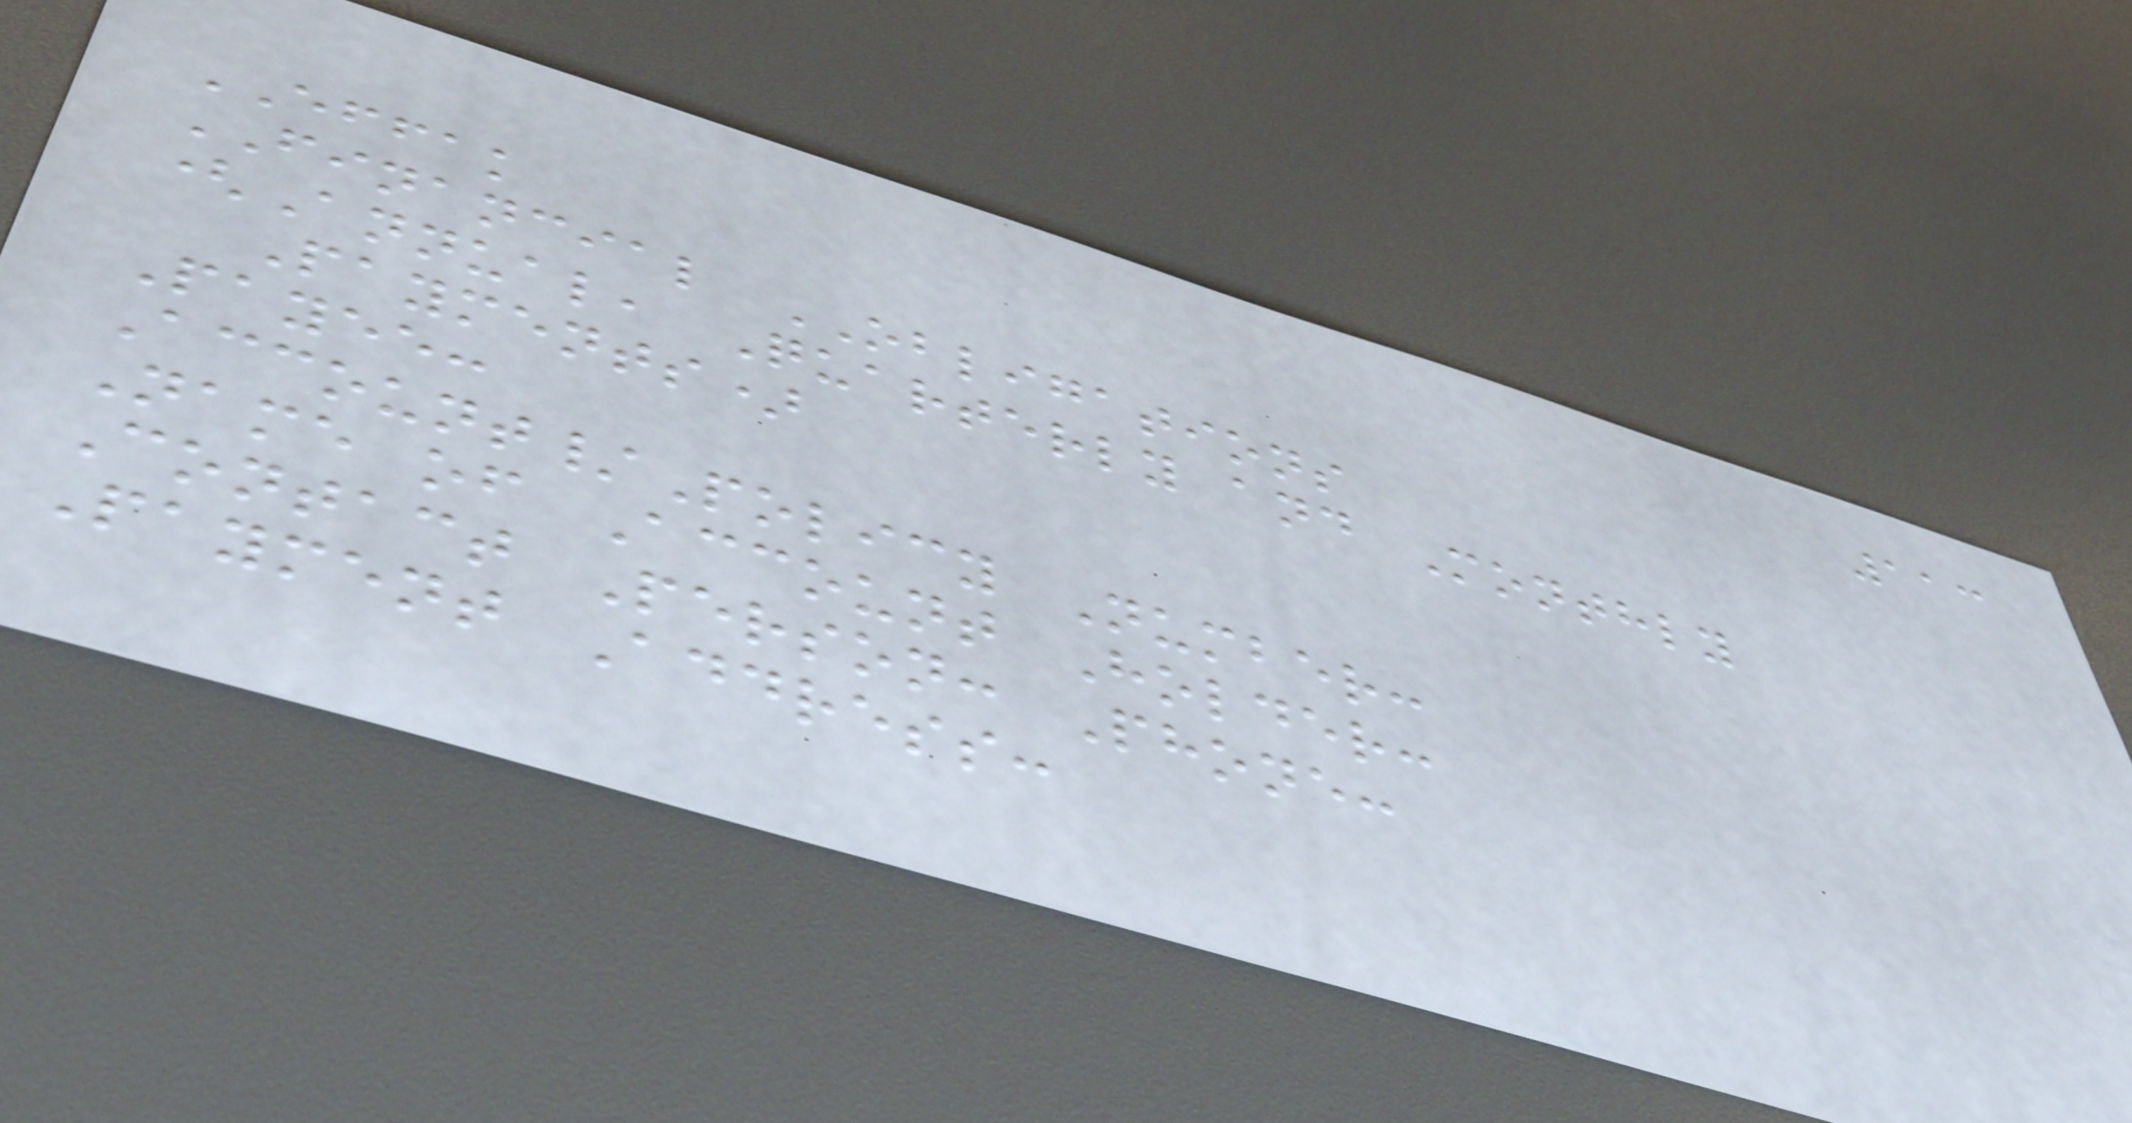113
EFFAK
FINANCIAL OBLIGATIONS
(Annual, Quarterly and Monthly
Payments)
Payee:
Account/Policy Number:
Name of Account Holder:
Contact Person: Phone:
Payment Address:
